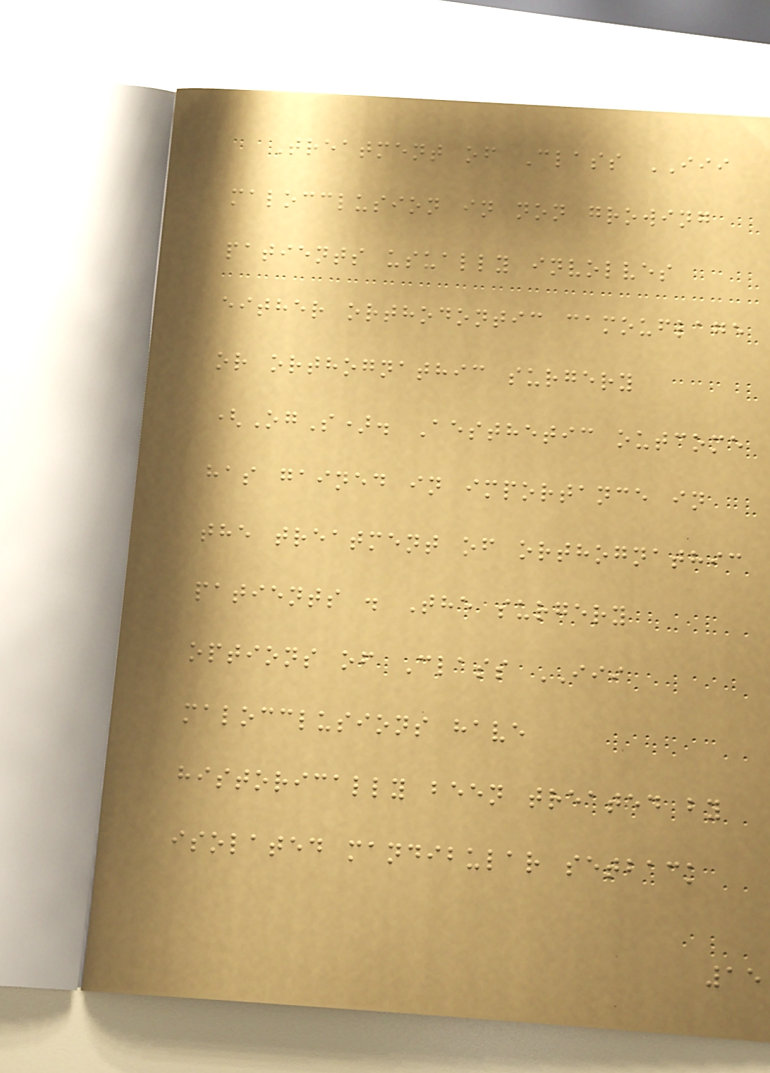Treatment of Class III
malocclusion in non growing
patients usually involves
either orthodontic camouflage
or orthognathic surgery
(OgS). Aesthetic outcome
has gained in importance in
the treatment of orthognathic
patients . The surgery
options of Class III
malocclusions have
historically been treated by
isolated mandibular setback
15
